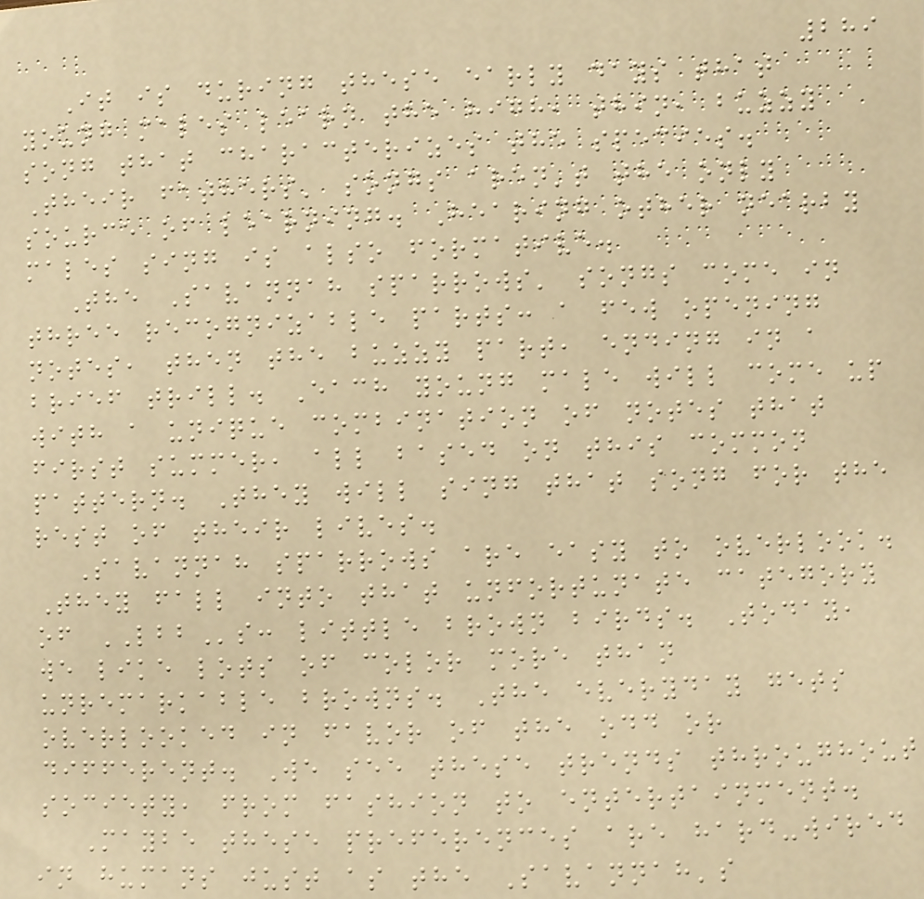289
It is during these early days that
young males learn the high, thin, buzzy
song that characterizes the species.
Their fathers' songs aren't the only
source of learning. Hearing other nearby
males sing is also formative.
The Savannah sparrows' songs come in
three recognizable parts: a few opening
notes, then the buzzy part, ending in a
brief trill. Each young male will come up
with a unique combination of notes that
first summer, all based on this common
pattern. They will sing that song for the
rest of their lives.
Savannah sparrows are easy to overlook.
They fall into that unfortunate category
of LBBs: little brown birds. Today,
we like lots of color more than
unremarkable browns. The everyday gets
overlooked in favor of the odd or
different. We see these trends throughout
society, from fashion to entertainment.
Maybe these preferences are hard-wired
in humans just as the Savannah's
